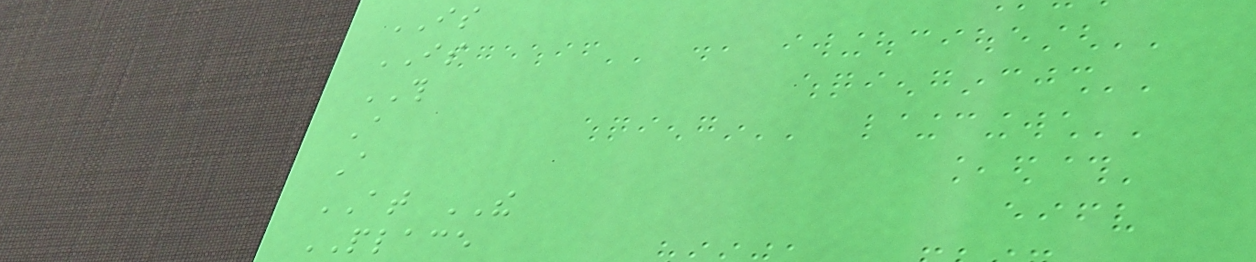IS
IS
THIS
A
A
AT THE
PLACE
